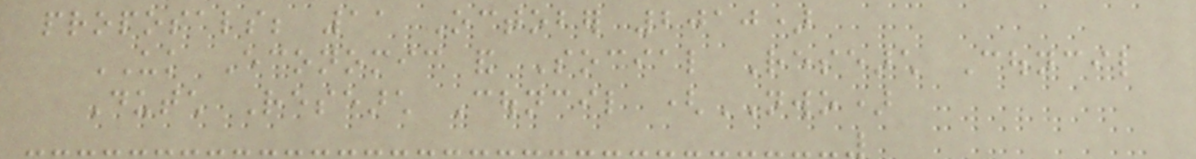proposals; 11 October 2010)
UK Economic and Social Research Council
Dutch Research Council (NWO)
